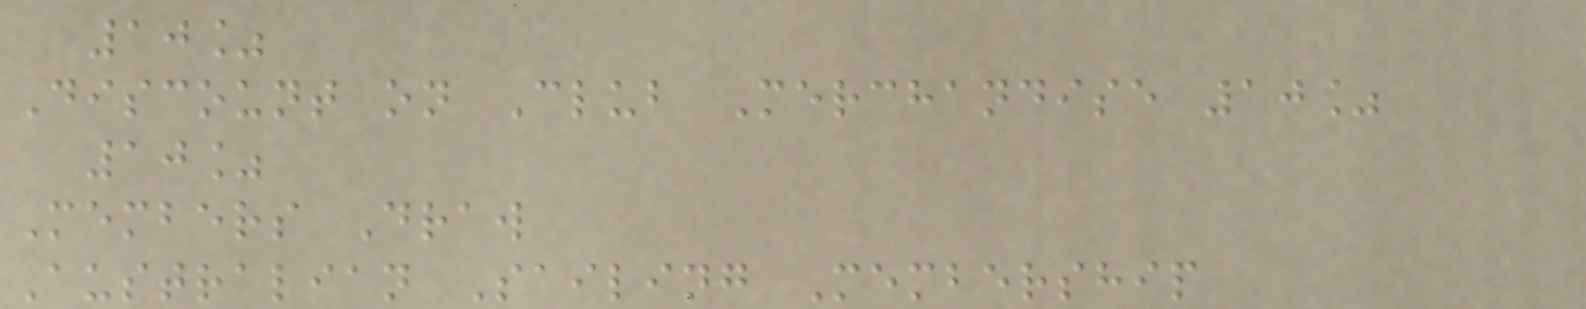10%
Discount on Club Merchandise 10%
10%
Members Draw
Australian Sailing Membership
